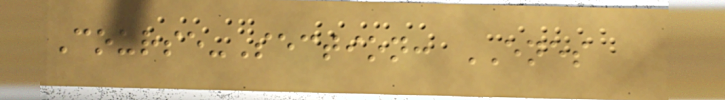Course-Section: ENES
